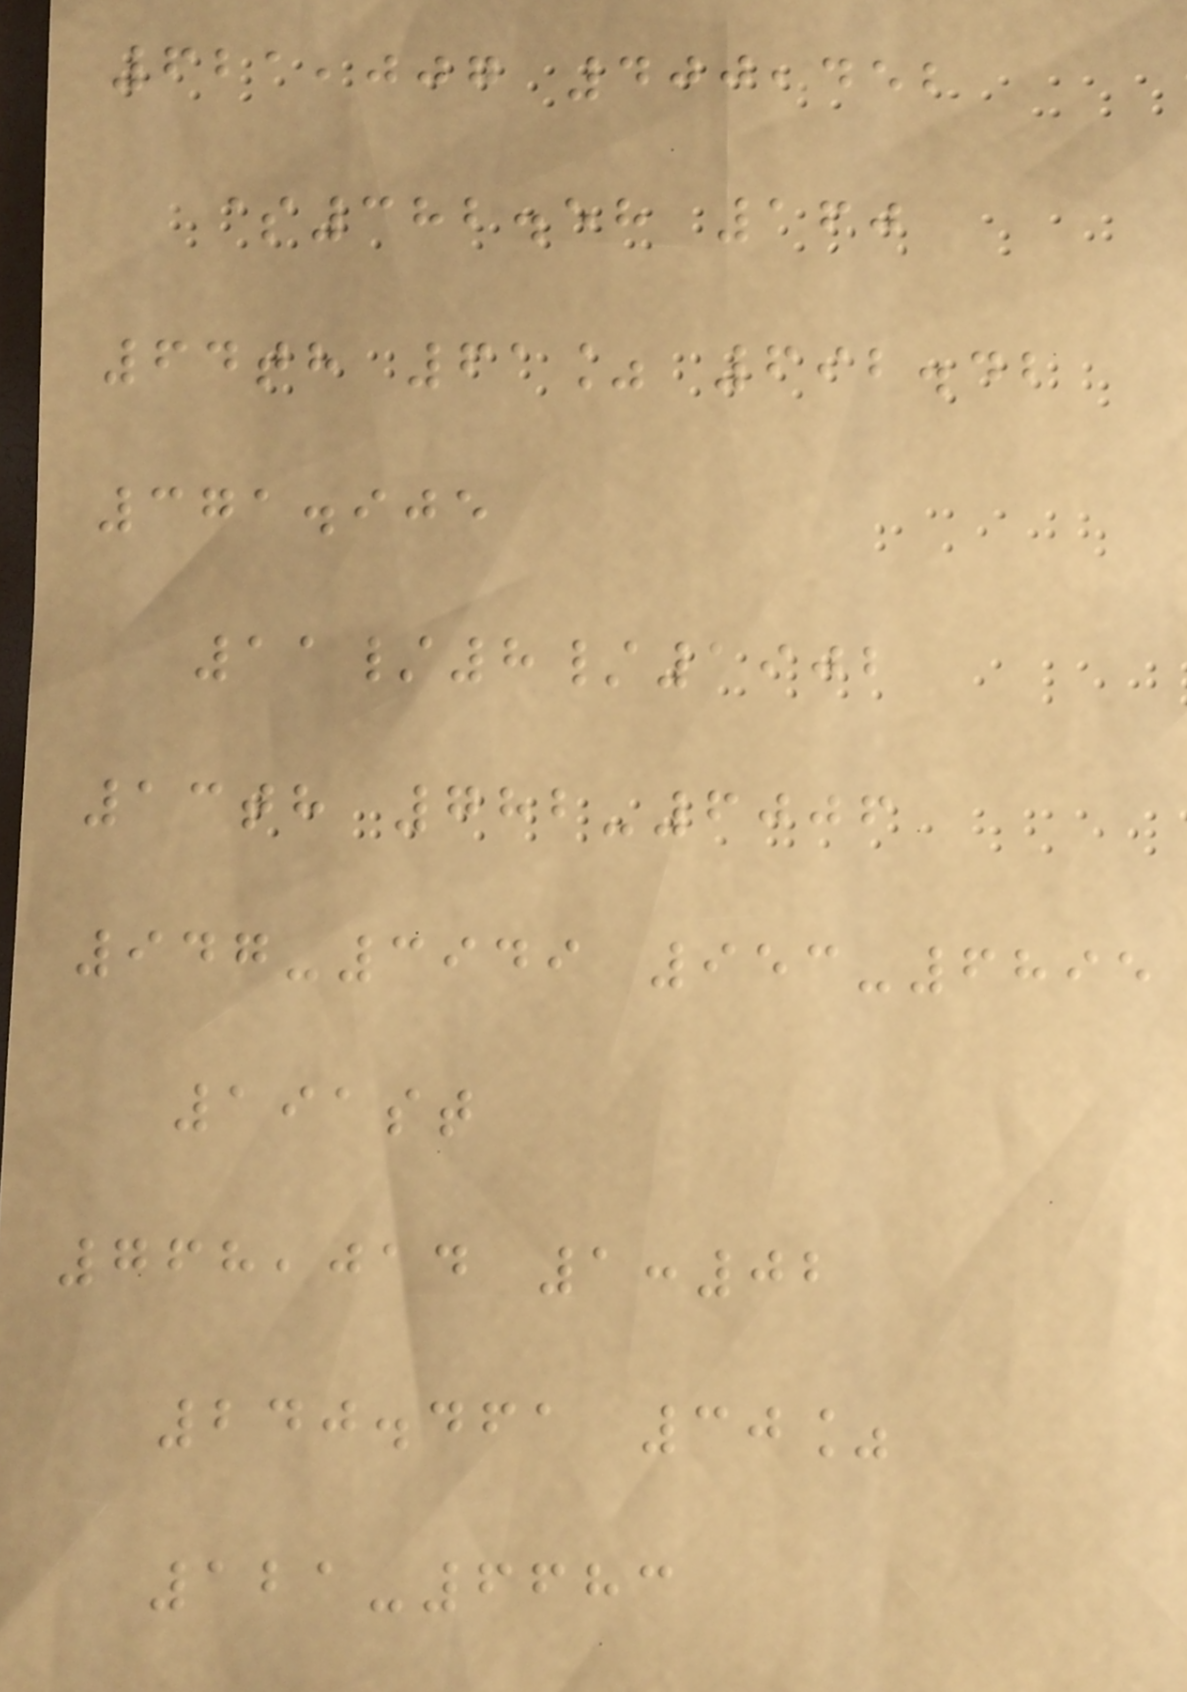621,007 400,452
$382.58 160
64th 61% 692.42
371.905
11/8/1902
13th 782-6006
947-3949 953-6895
191st
768,014 1:02
240.461 30%
121-6683
